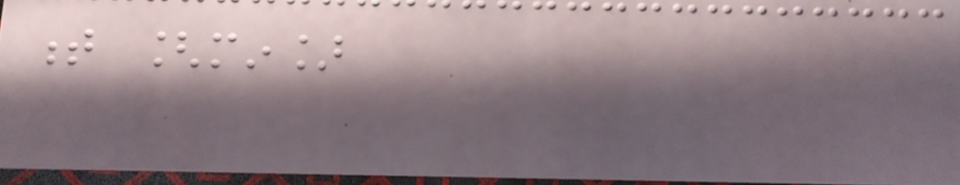t [min]
